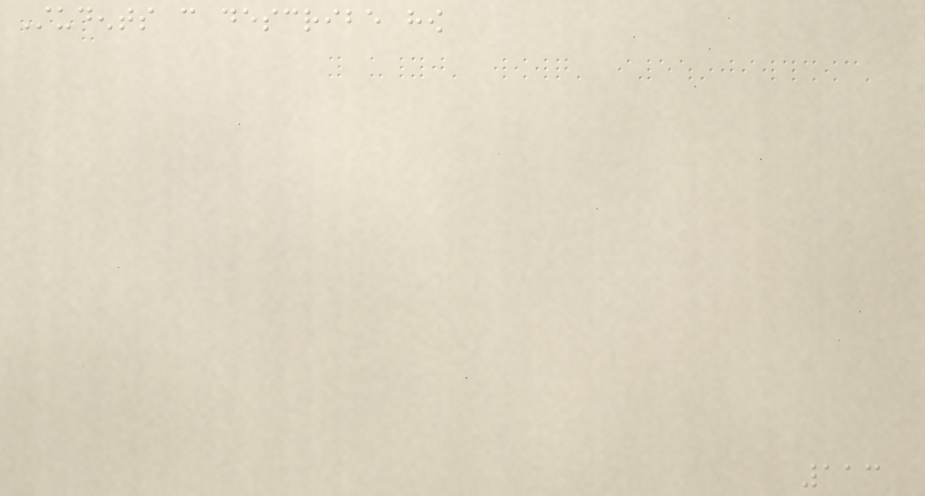Students can describe how
113
